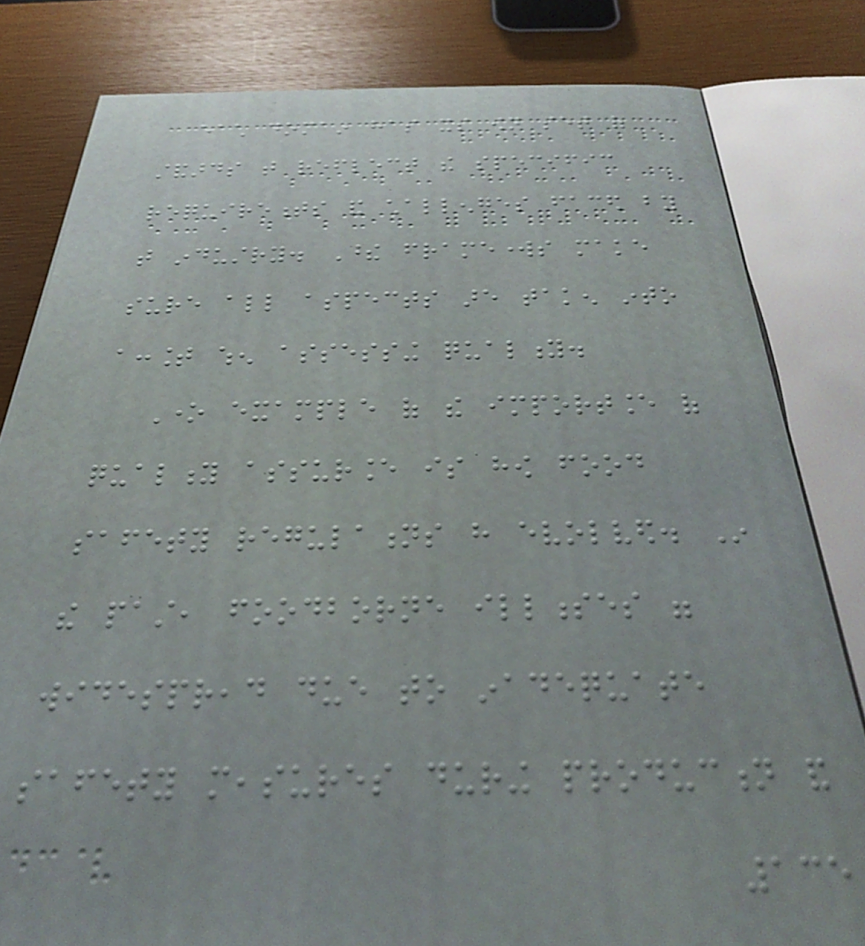each domain has its own set of
standards that reflect the specific
requirements and challenges faced by
that industry. These frameworks make
sure all aspects are taken into
account when assessing quality.
One example of the importance of
quality assurance is how food
safety regulations have evolved. In
the past, foodborne illnesses were
widespread due to inadequate
safety measures during production and
135
